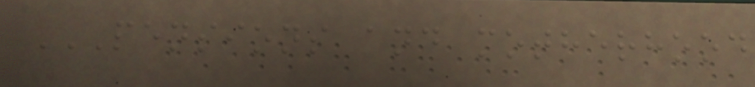PENSIONS AND MOTHERHOOD
